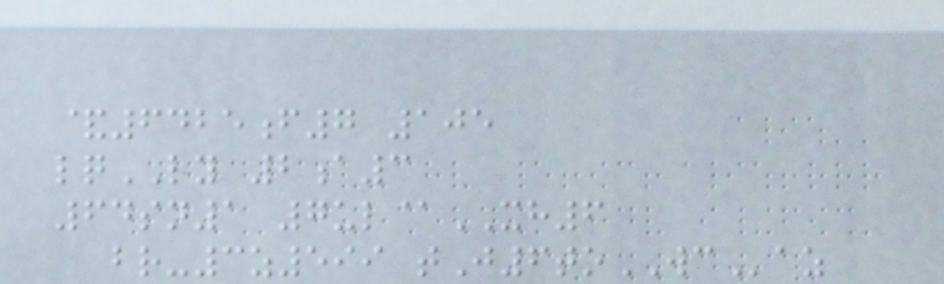&6425f7 105
lqLY 2a3
64sn1 7ul@XH6
br-3z599 tJ6toWCaz
